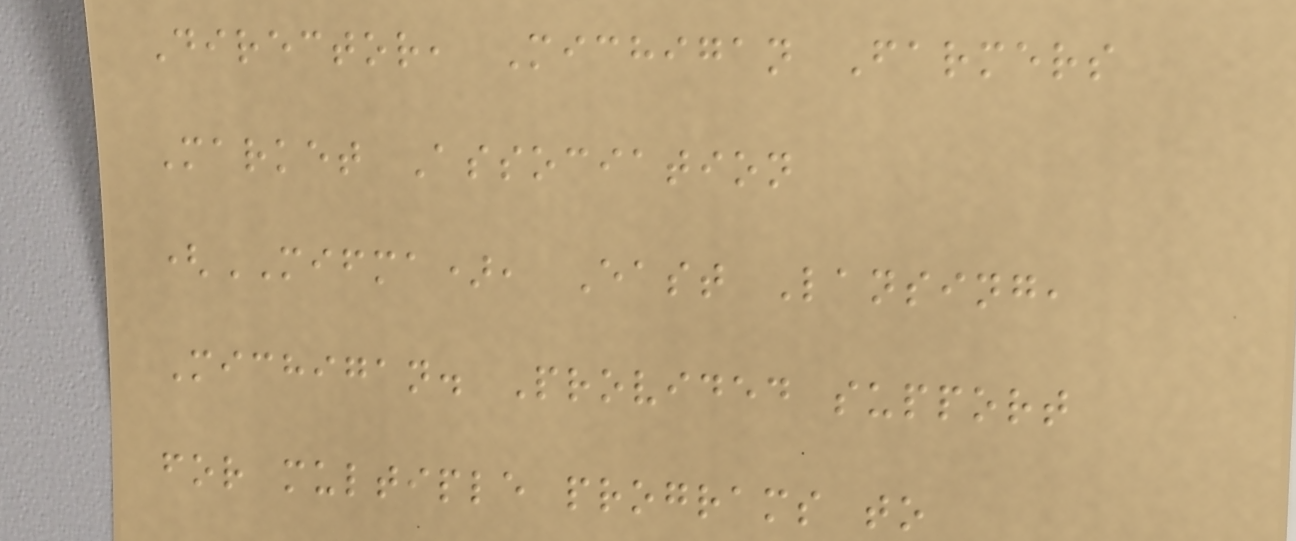Director, Michigan Farmers
Market Association
(MIFMA), East Lansing,
Michigan. Provided support
for multiple programs to
